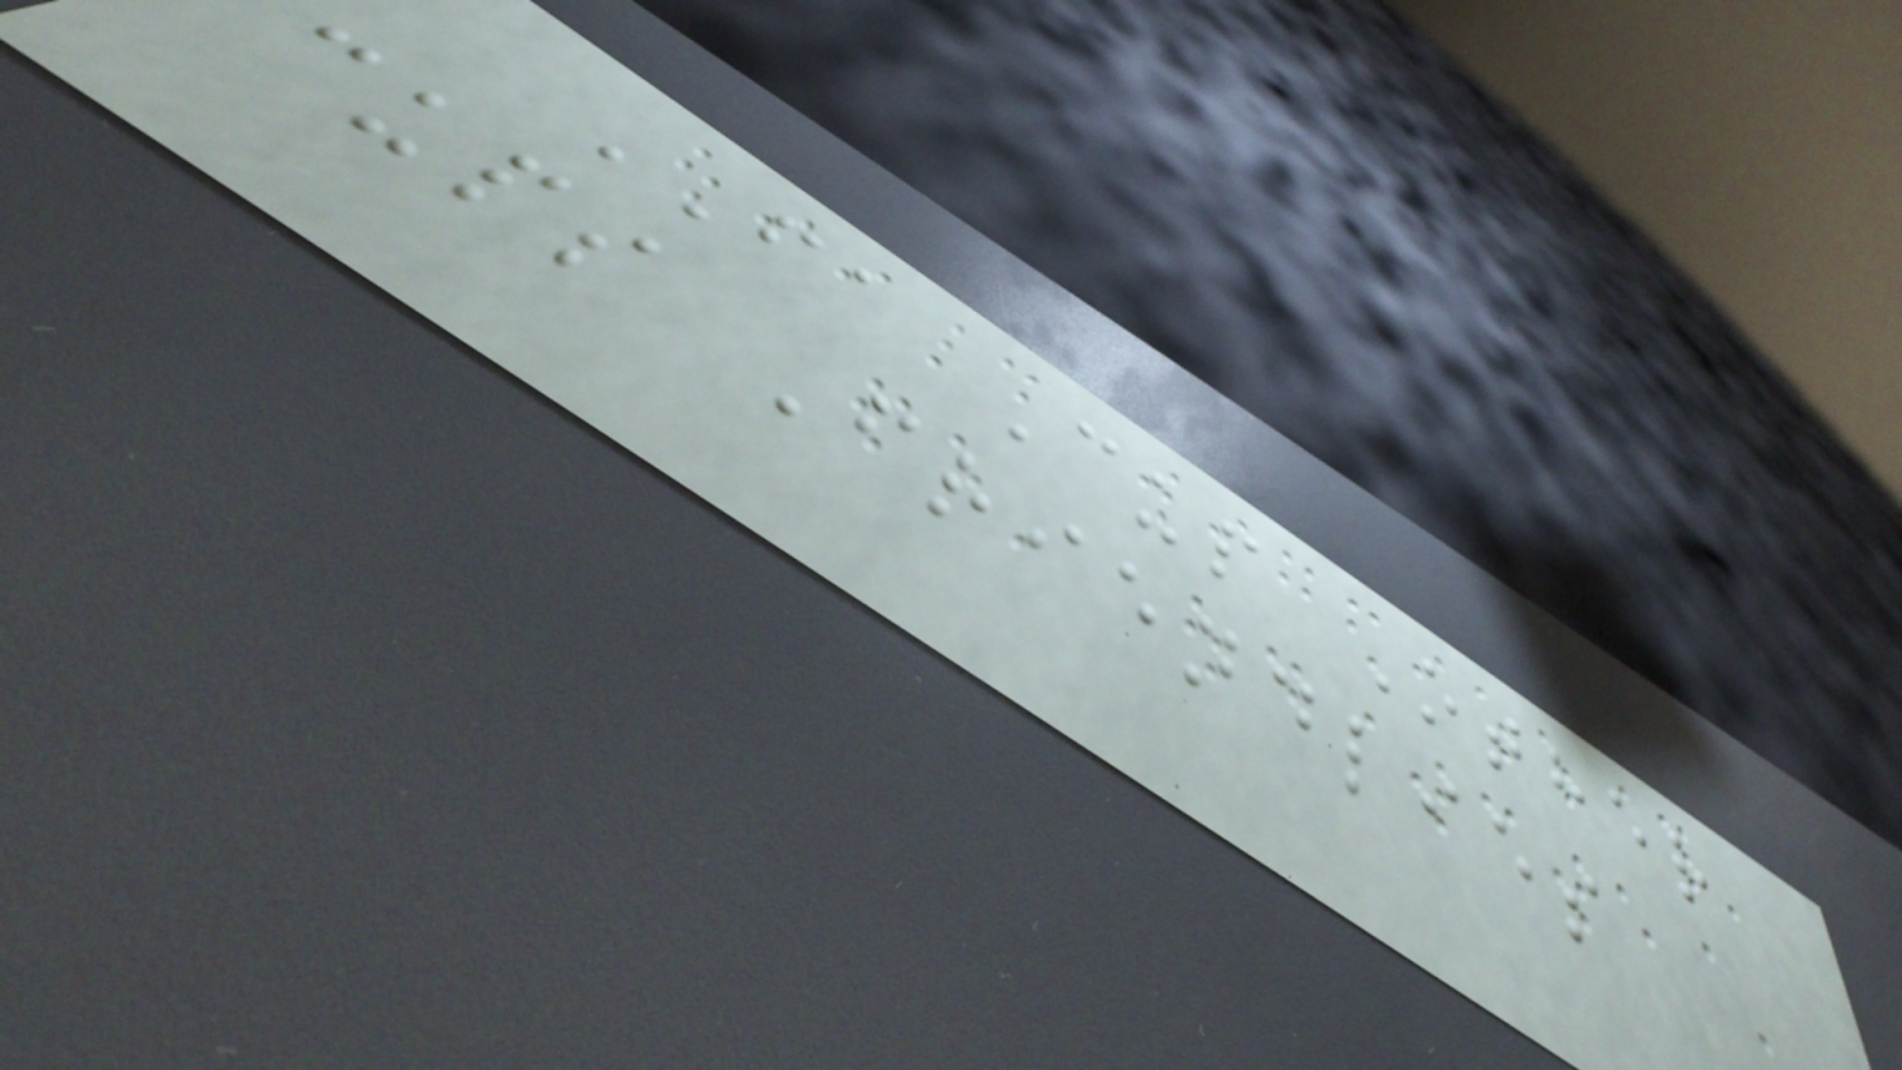FA Cup Other
cups Friendlies
